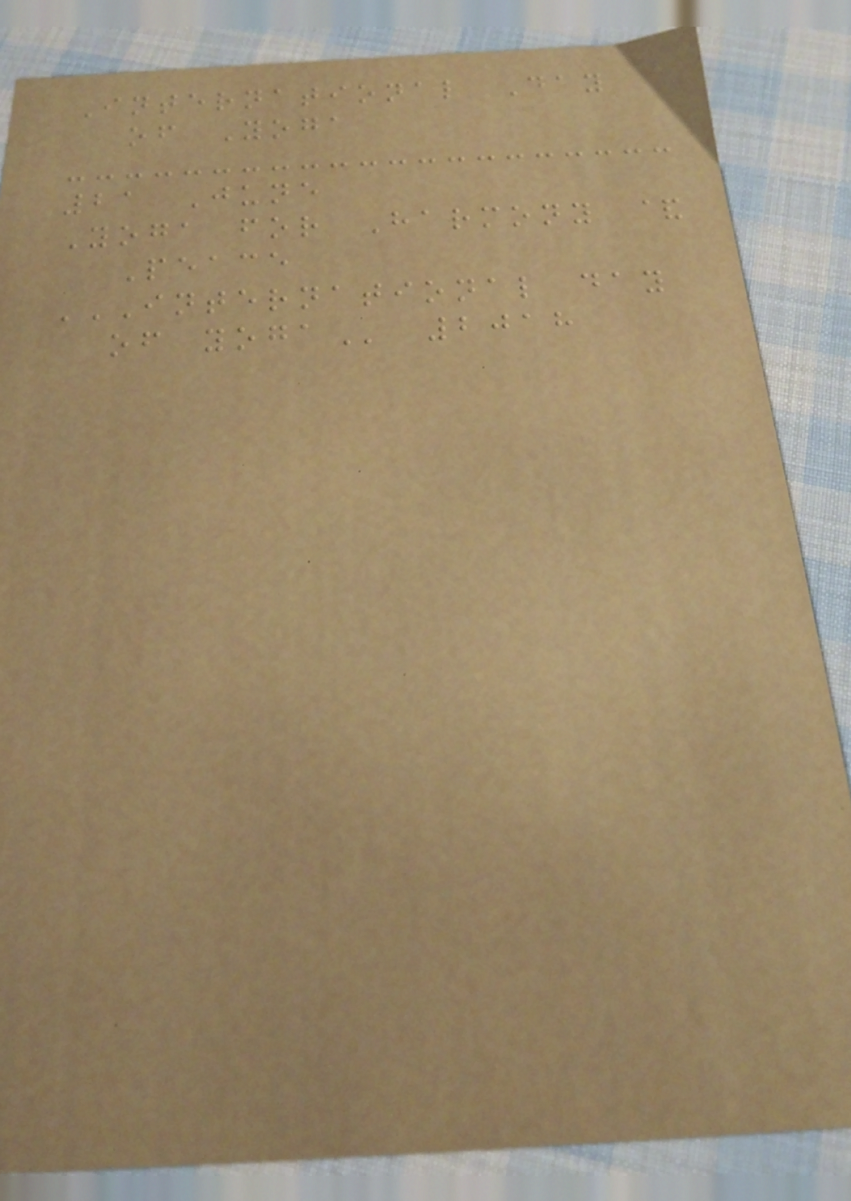International Day
of Yoga
21 June
Yoga for Harmony &
Peace
INTERNATIONAL DAY
OF YOGA 2018
